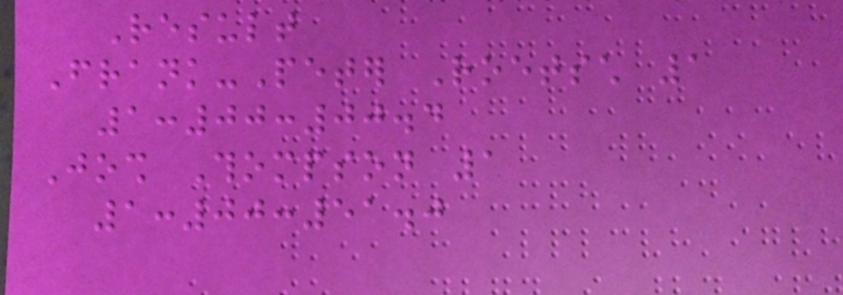Result
Frank-Peter Roetsch 1
1:00:00.4
Josh Thompson 1
1:00:51.0
